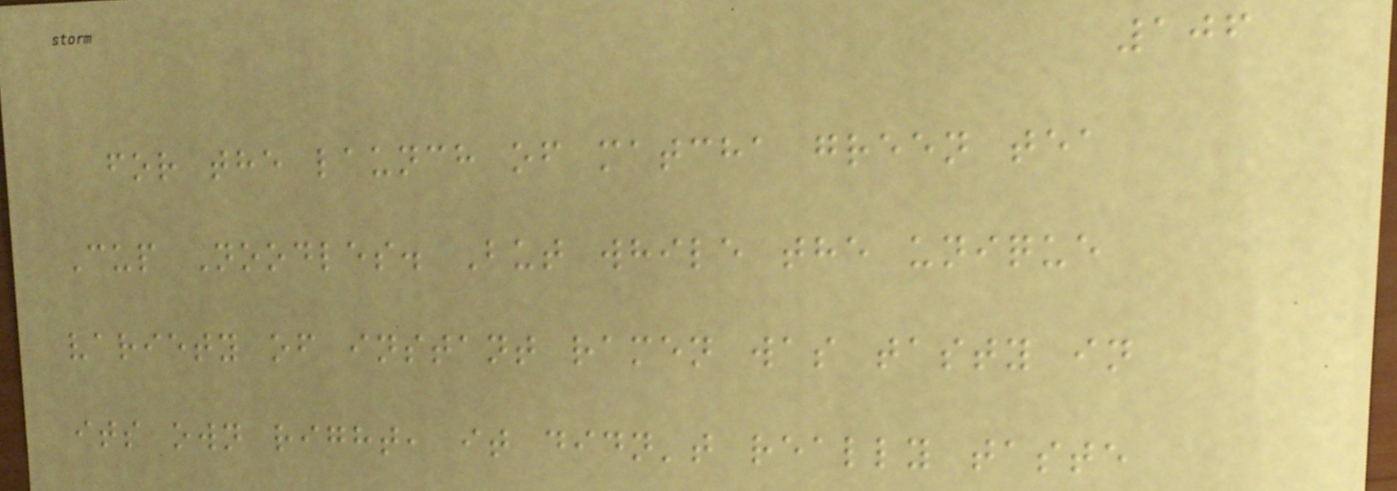106
for the launch of matcha green tea
Cup Noodles. But while the unique
variety of instant ramen was tasty in
its own right, it didn't really taste
